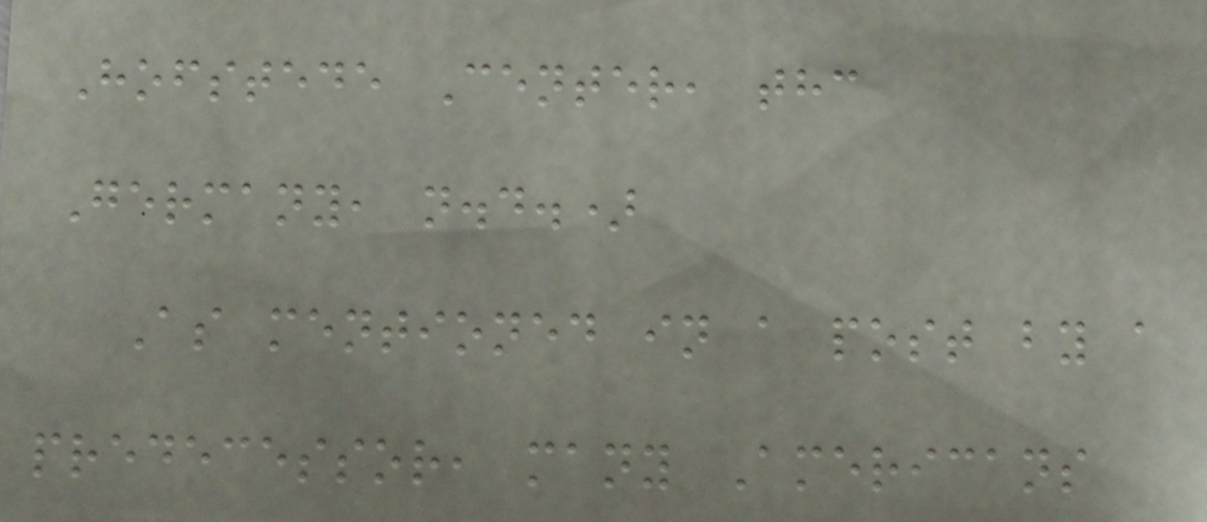Hofstede Center, thc
Germany, n.d.)
As mentioned in a post by a
predecessor, many Americans
